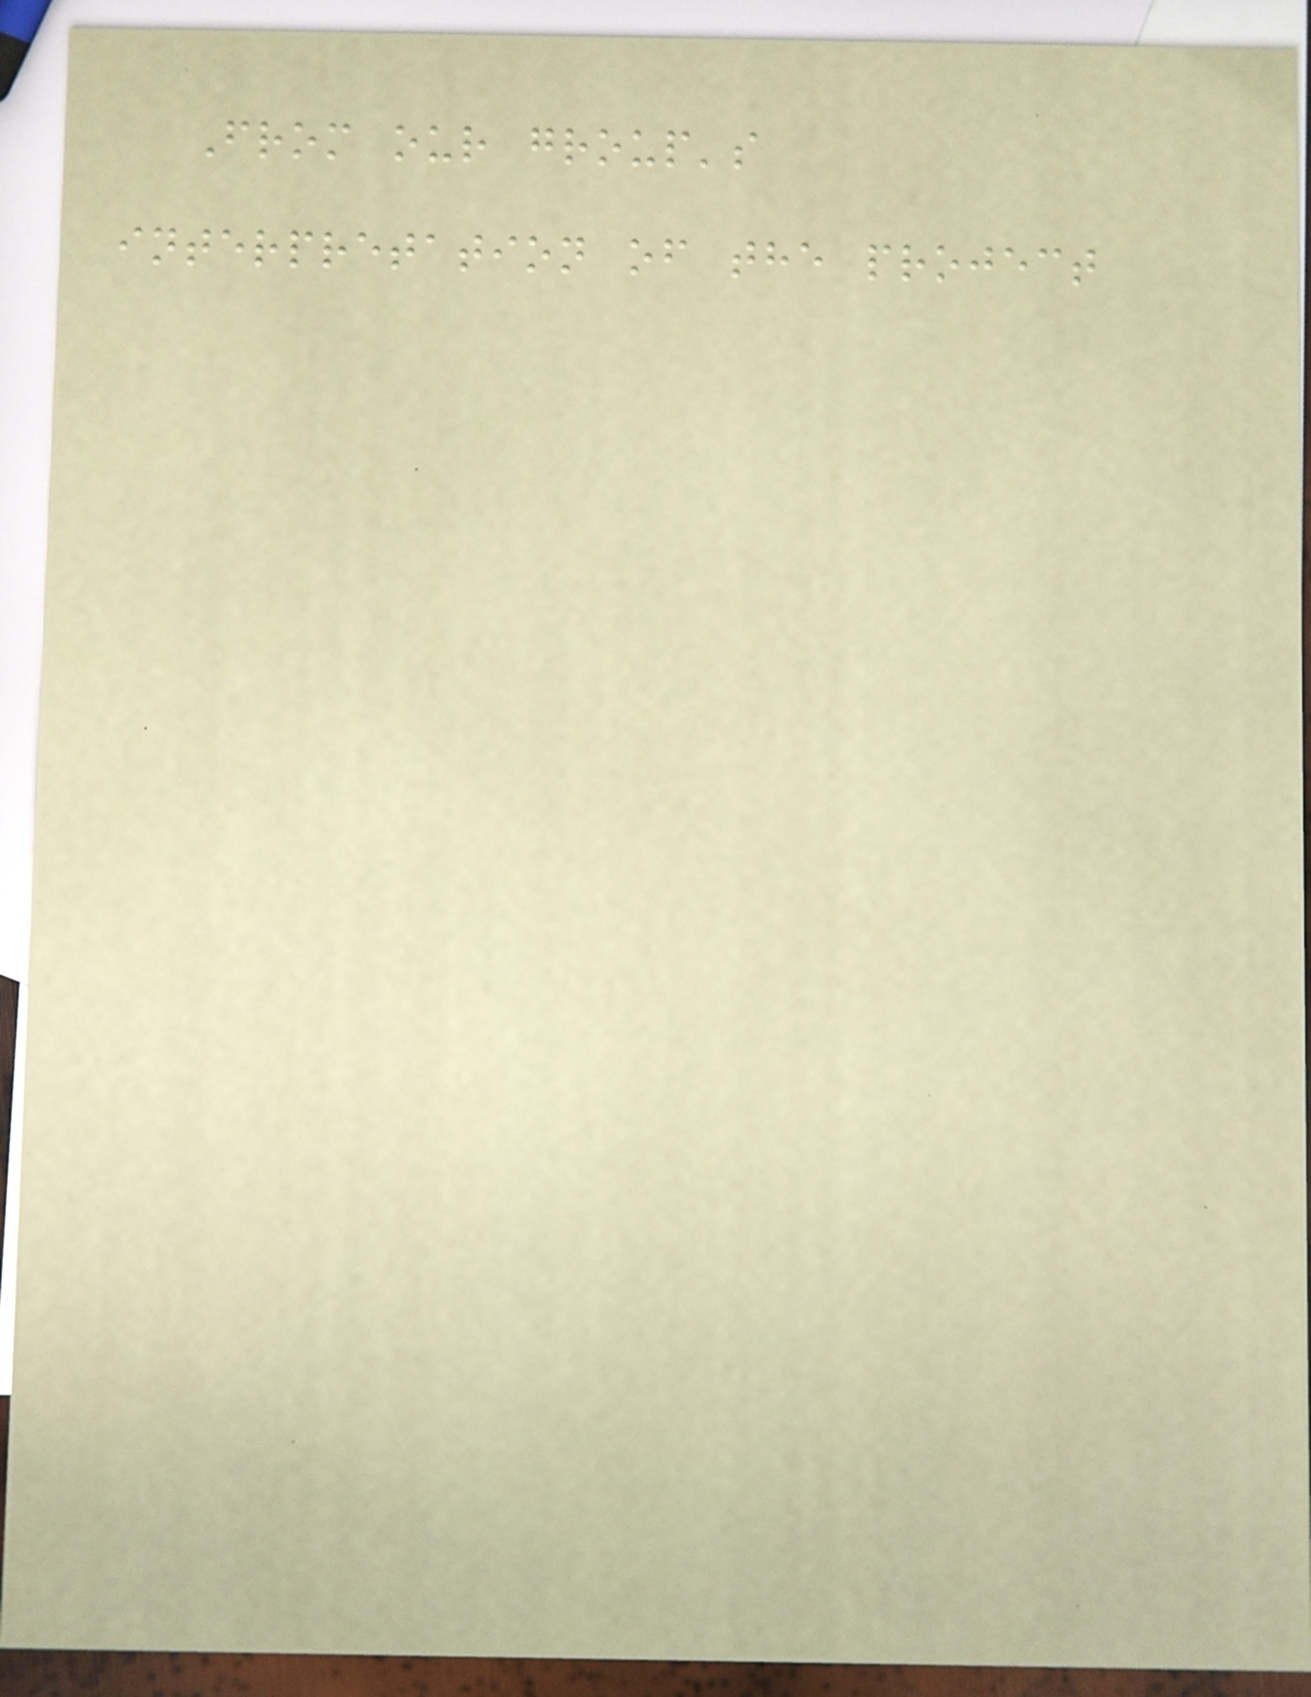From our group's
interpretation of the project
